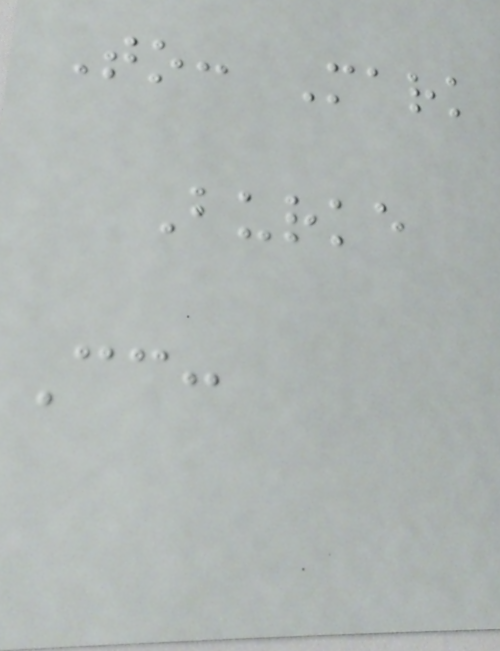To: Mark
Burke
Cc:
